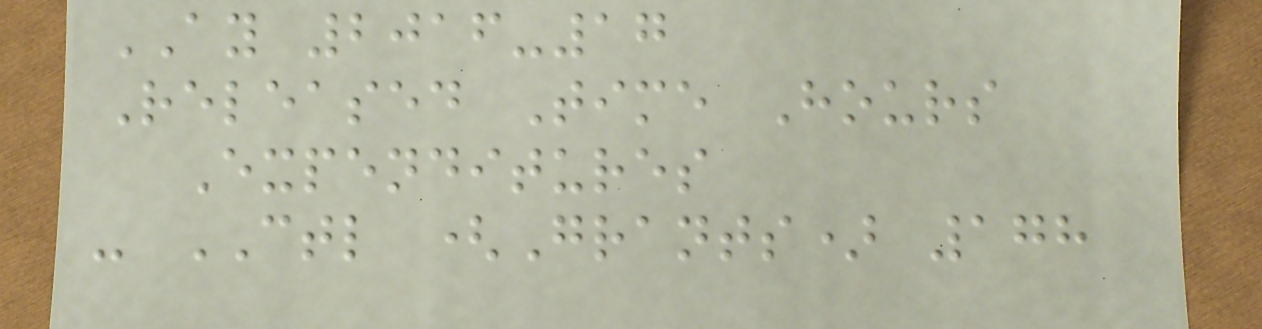AY 2016-17
Released Time Hours
Expenditures
- CTL (Grants) 178
